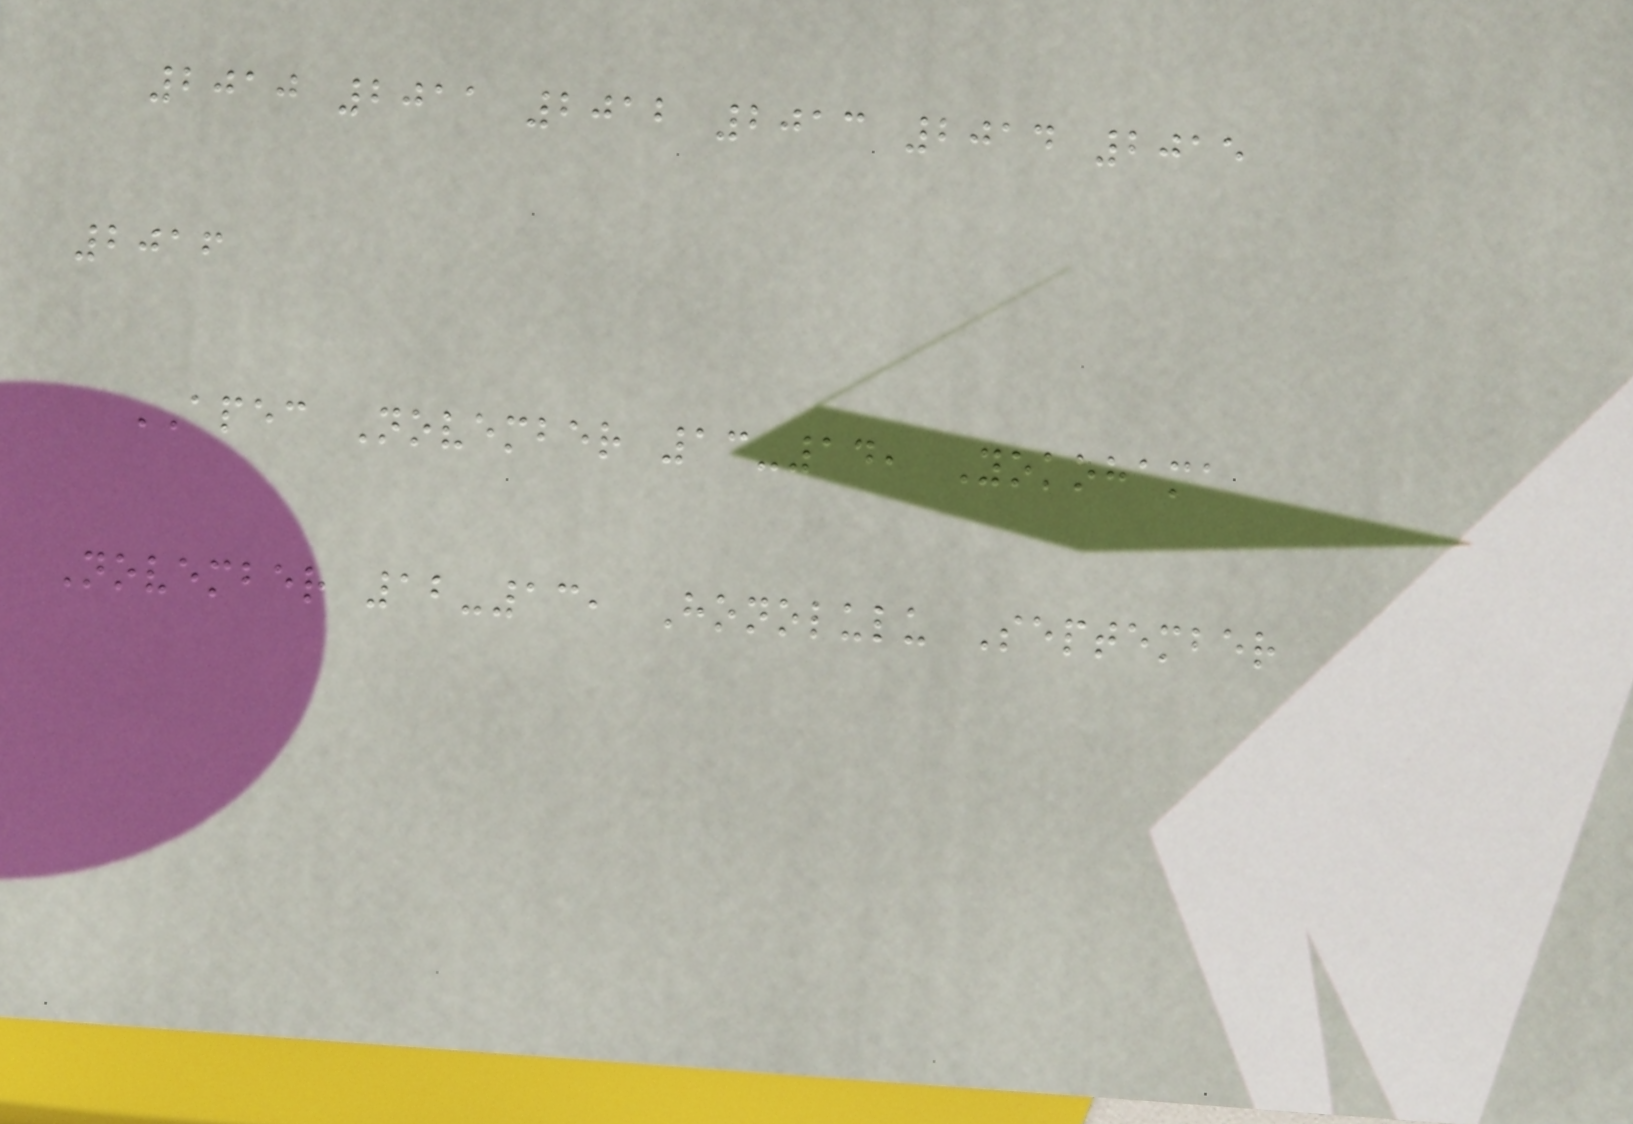2010 2011 2012 2013 2014 2015
2016
APEC November 13-14, Yokohama
November 12-13, Honolulu September
